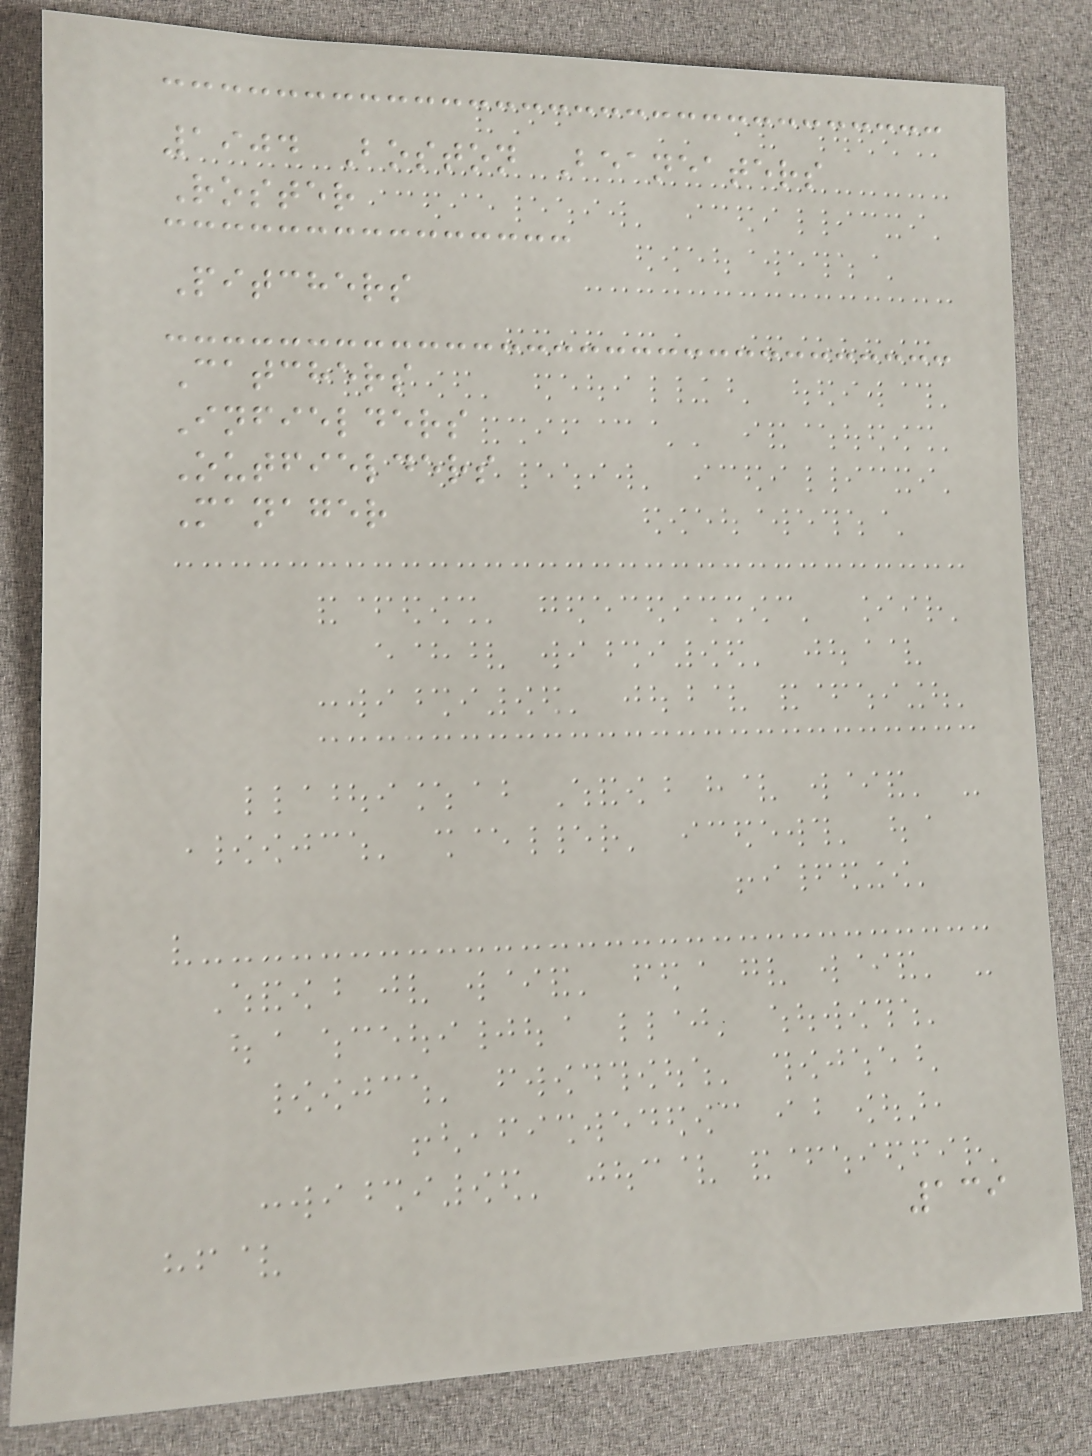1904 Boston Beaneaters
Roster
Pitchers
Catchers
Infielders
Outfielders
Manager
139
